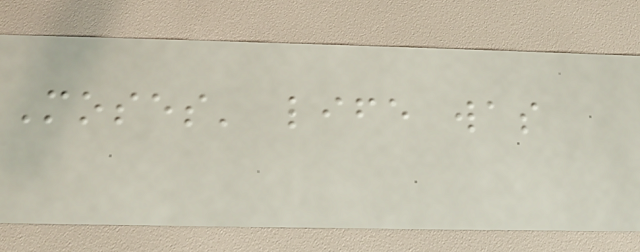Moses' life was
